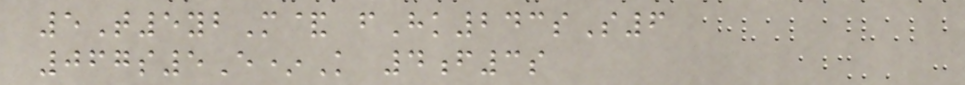5T5ybM& fHk243sS6
067s5E*K 4f3s
